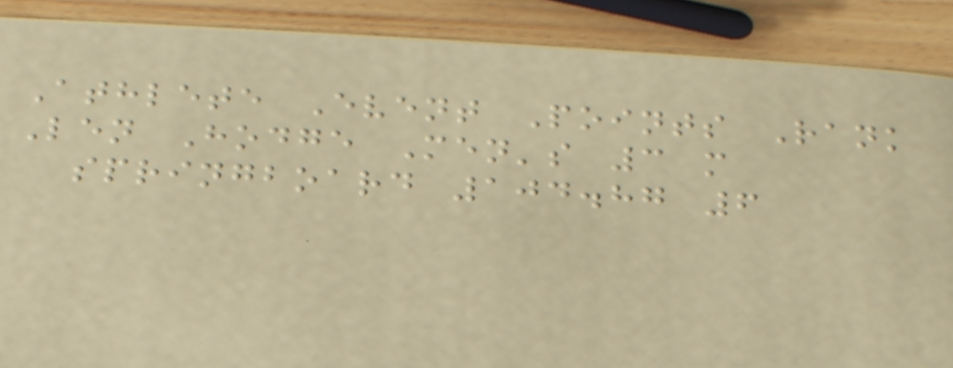Athlete Event Points Rank
Len Hodge Men's 3 m
springboard 104.87 6
